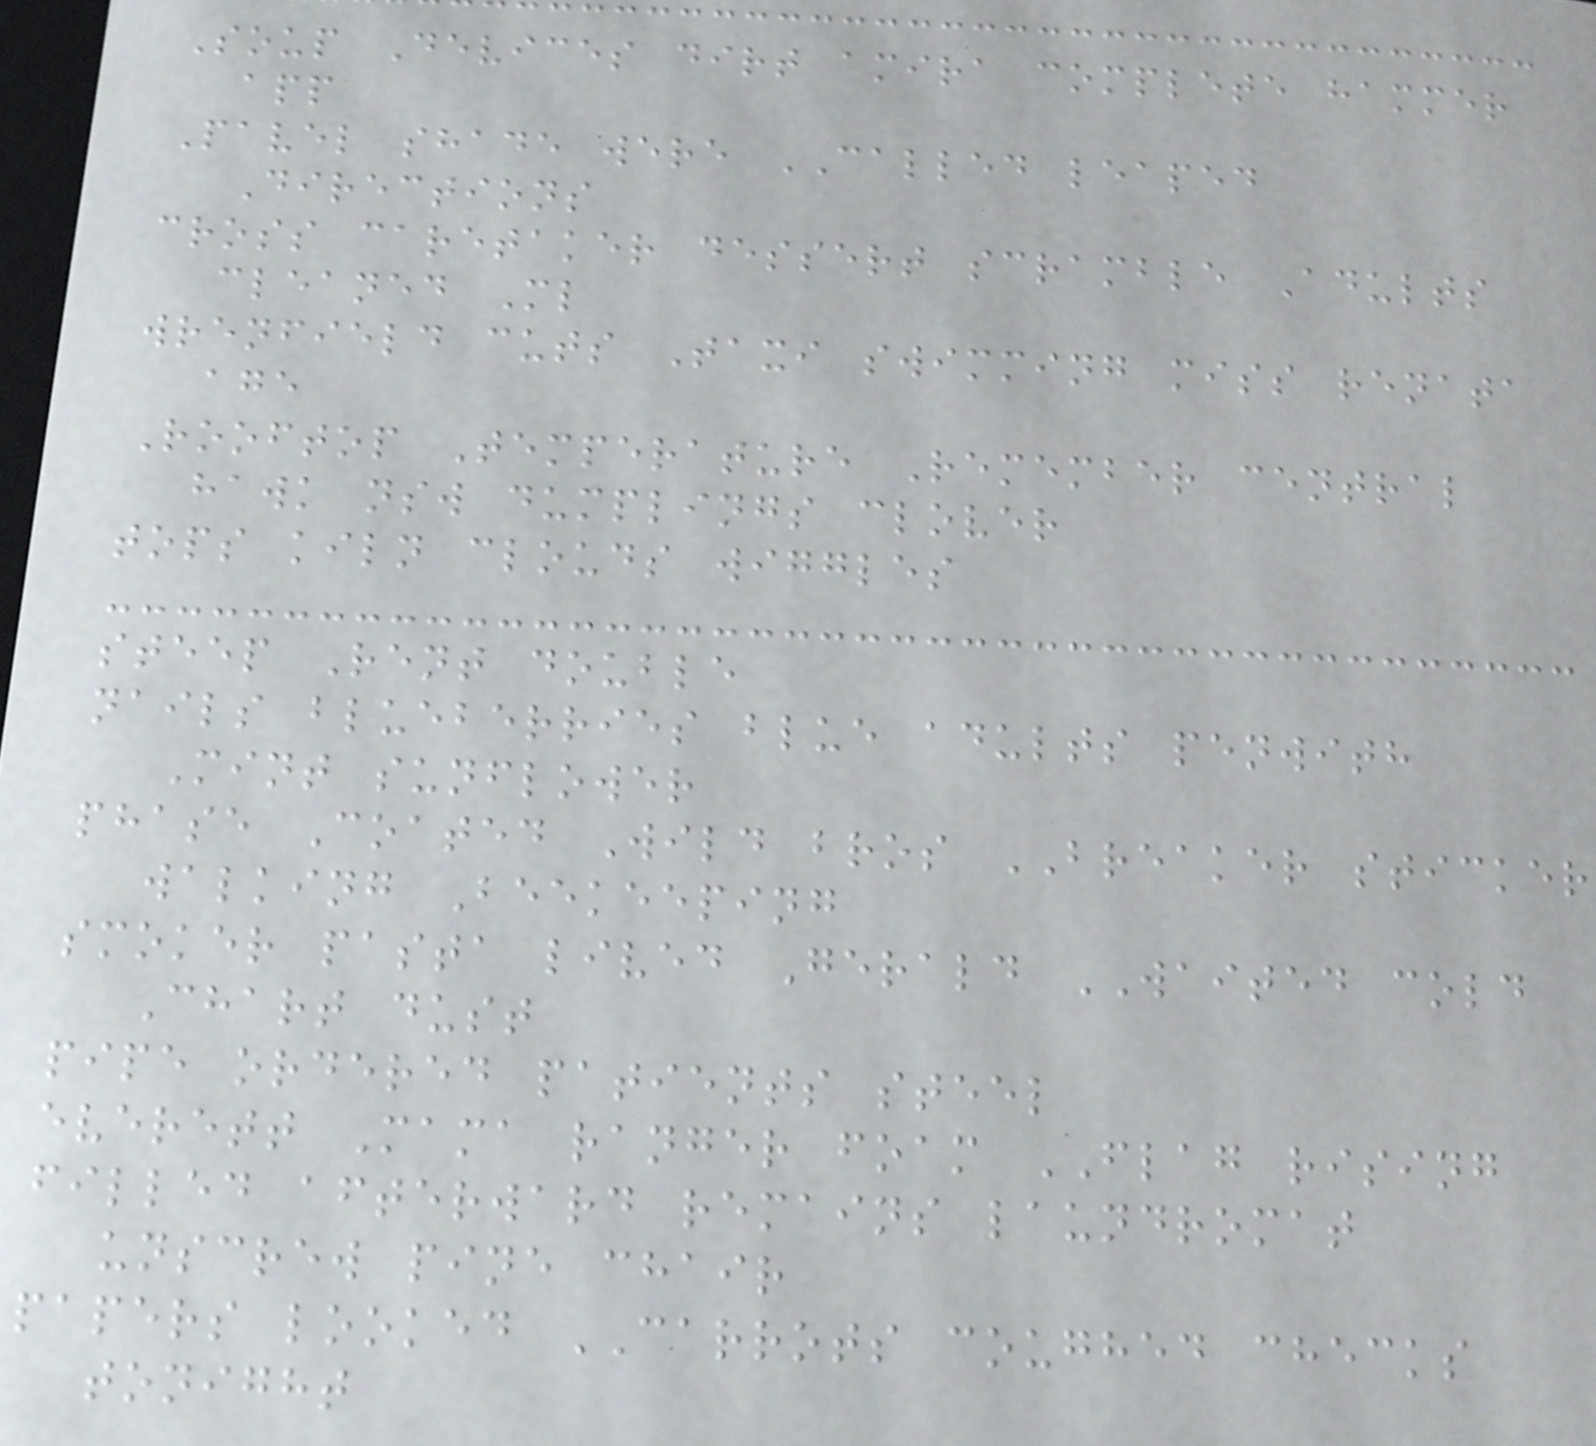Soup Devices dirt amira complete hammer
app
Pavel shade were CALLED leaped
Directions
cross caretaker dessert scramble Adults
cleaned Ml
wrenfield cuts Taxi swimming miss renata
age
Rooftop Temperature Remember central
hawk nsw dumplings clover
tops kiln clouds wiggles
steep Rent double
nails blueberries blue adults penwith
Mint sunflower
phase Coated Wild bros BREAKER sticker
walking Beekeeping
smoker pasta lived Gerald WAITED cold
Chart dust
pipe ordered patients steel
everett Mama ranger foam FLAG rising
filled afterward remains laundromat
unscrew pine chair
papers looked CARROTS coughed checks
tonight
